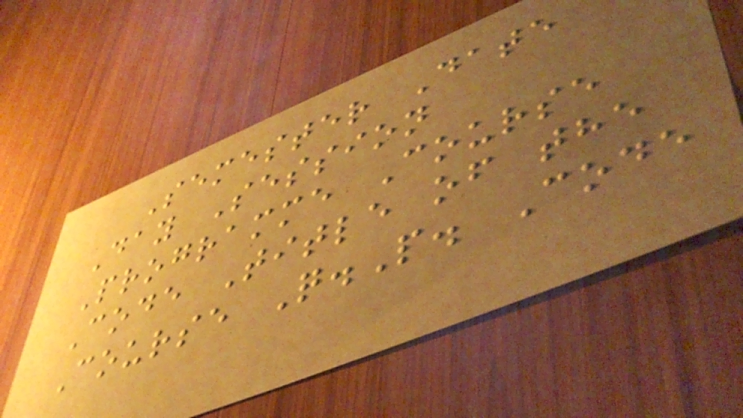Semester Date
Day Session
Programme Course
Code Title of the
Course Q.P. Code
